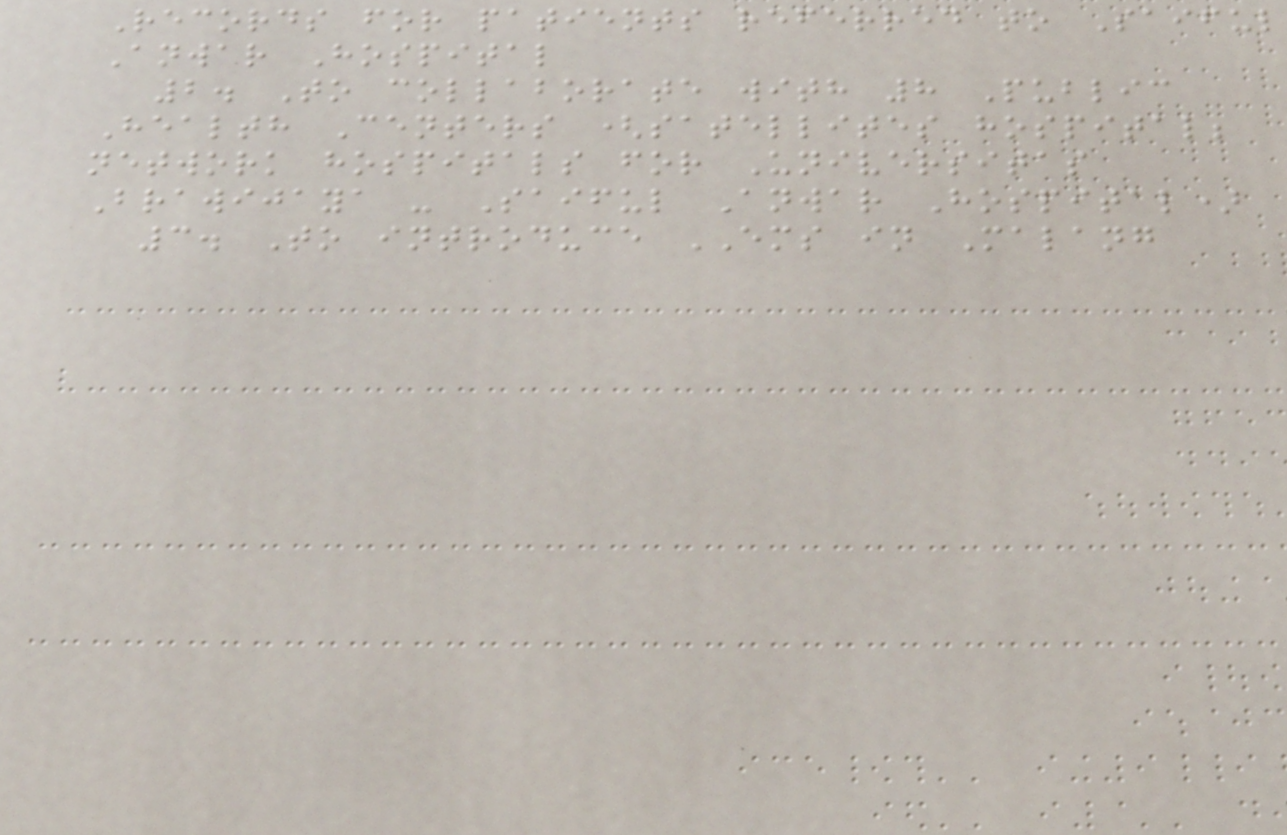Records for patients referred to Saiful
Anwar Hospital
2. To collaborate with 8 Public
Health Centers (satellites hospital;
network hospitals for Universitas
Brawijaya - Saiful Anwar Hospital)
3. To introduce EMS in Malang
